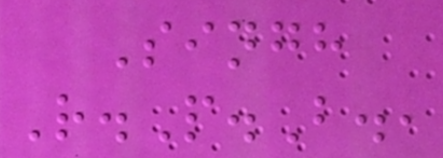Singh
R.P.B.,
